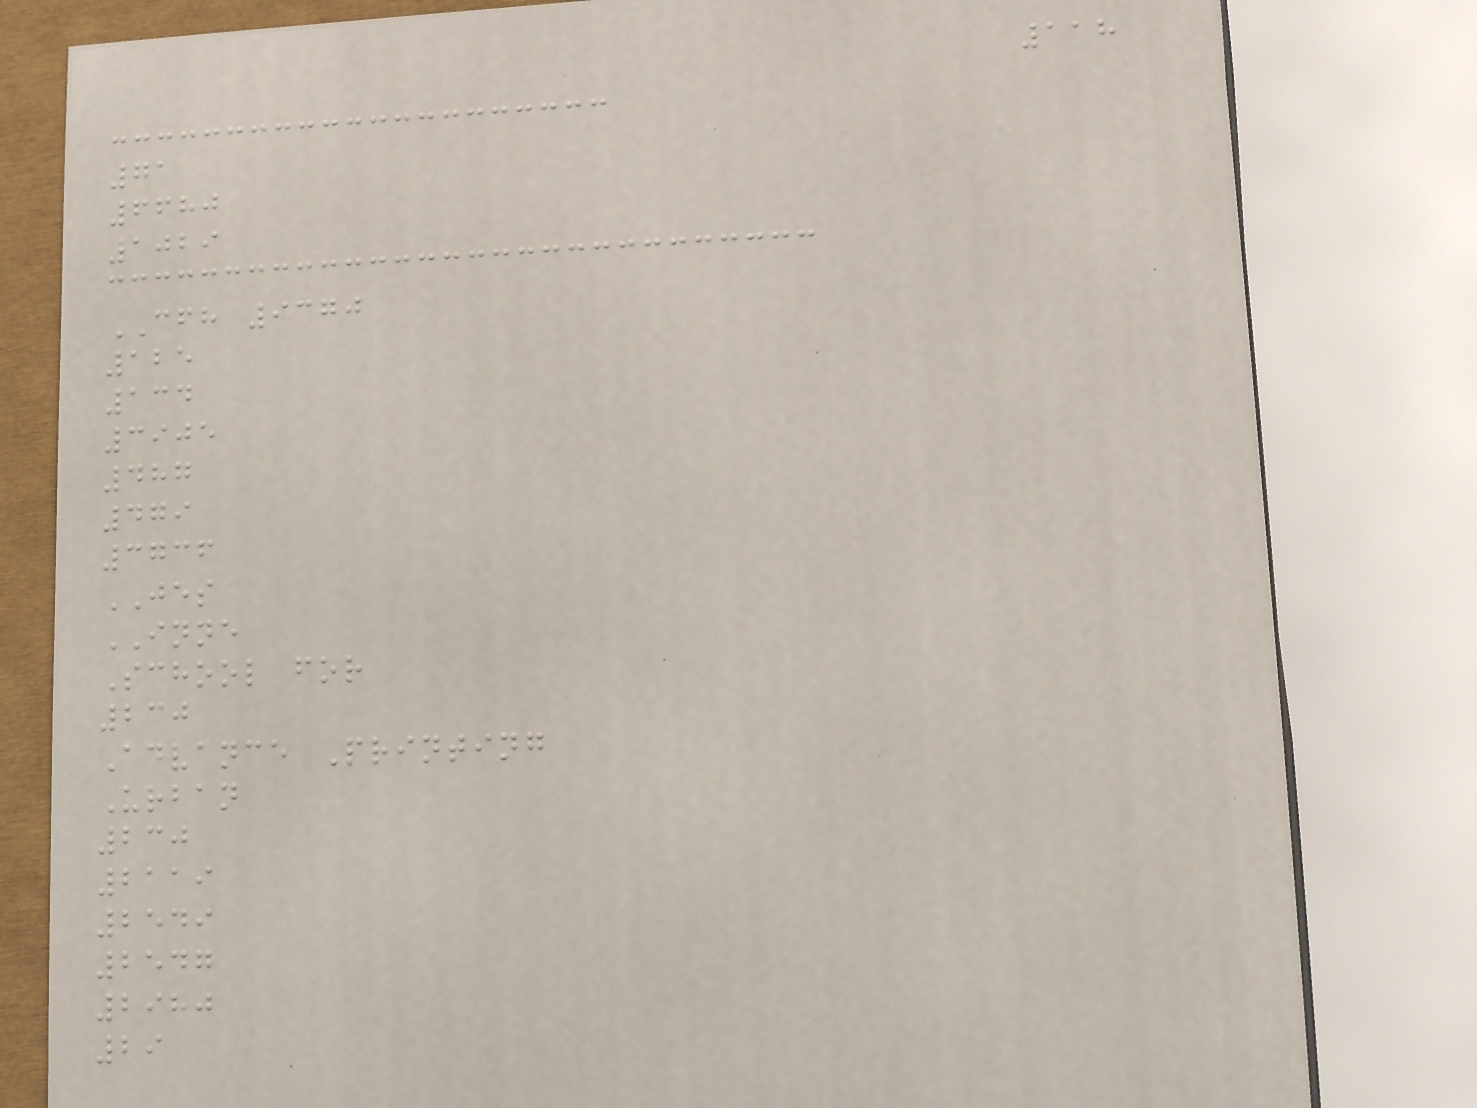118
71
6680
1029
CFH 9370
125
134
3905
487
479
3736
JES
INNE
School for
230
Advance Printing
Urban
230
2119
2549
2547
2980
29
